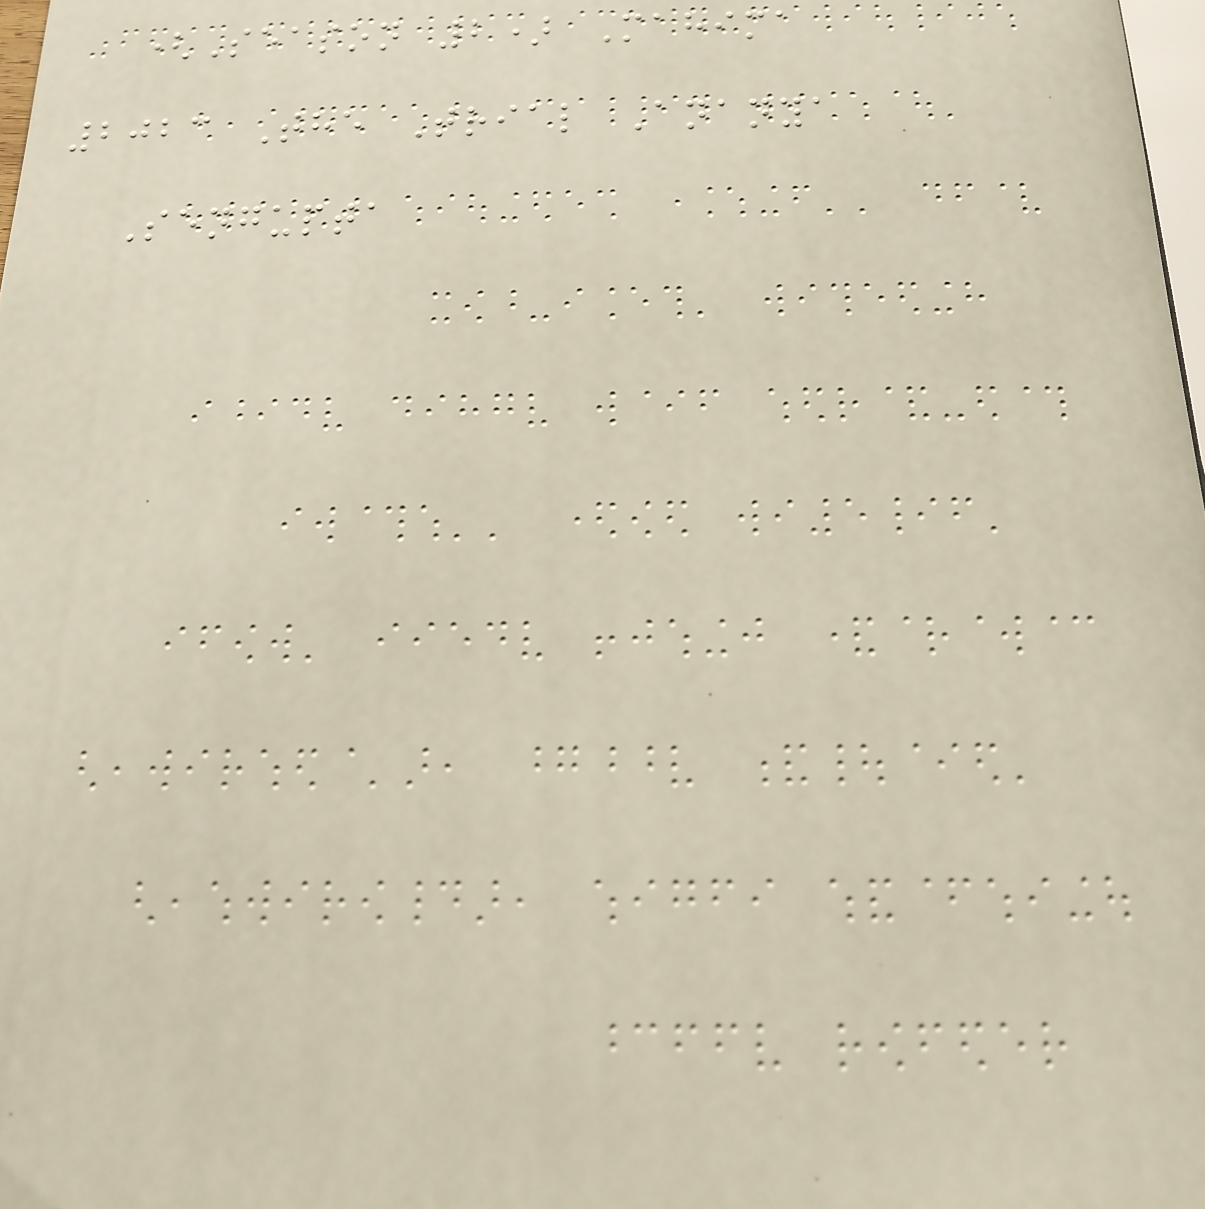(Season 2) Mahima
2023 The Trial Ananya
Sengupta
